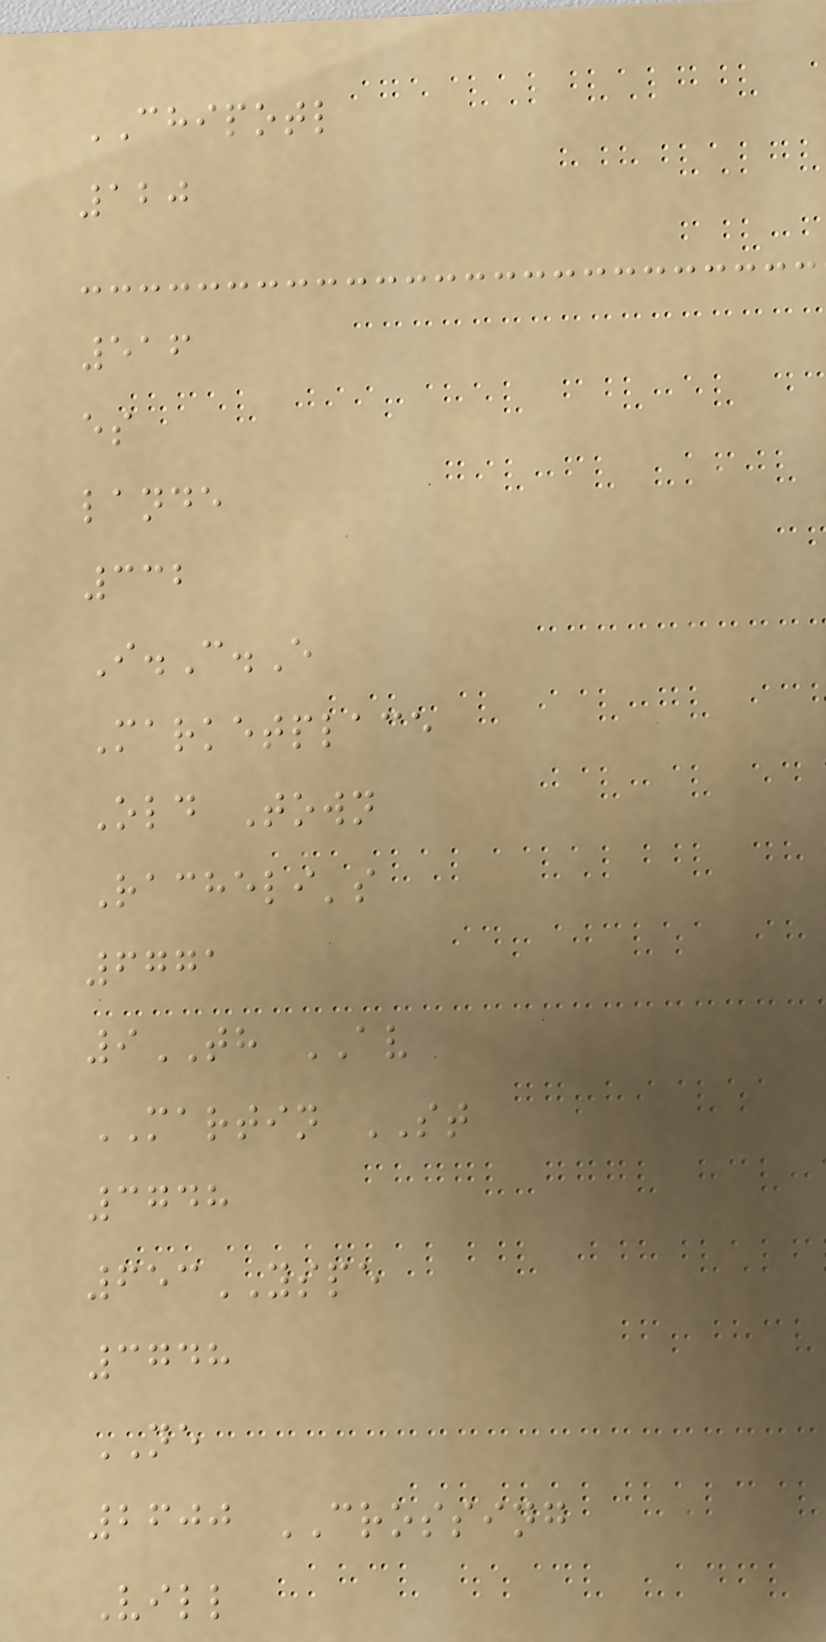CHIPOTL
120
516
es
lande
332
I.C.E
Marketplace
Old Town
Racheli's
6771
9TH AV
MARTIN ST
3748
653YSPE
3748
NE
2600 CROSSING
Vill
